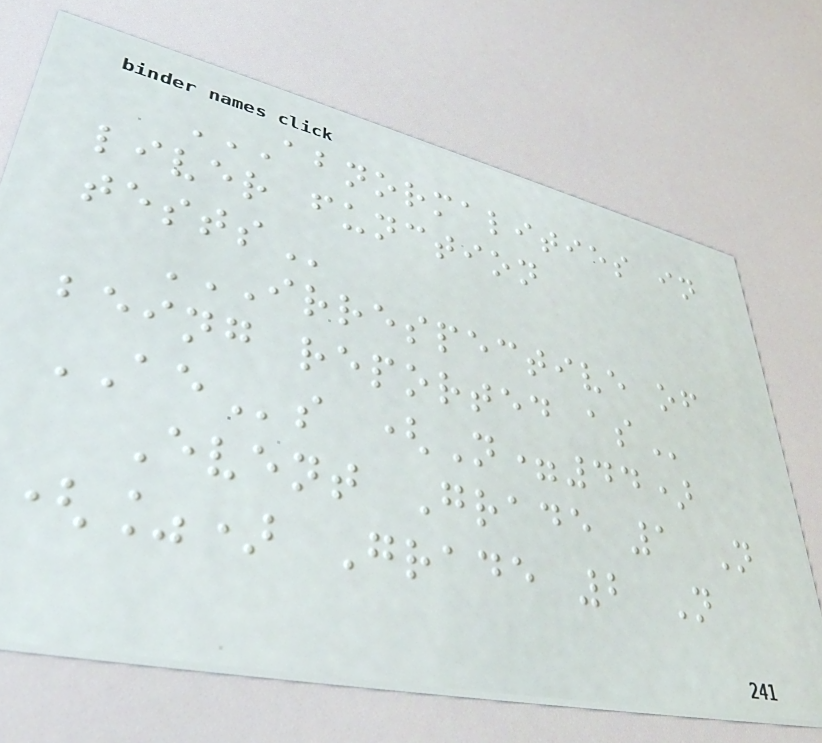ABNORMALITIES IN
LIVER FUNCTION
TESTS
IRRESPECTIVE OF
BEING REPORTED AS
AEs (N=44)
Event Grade 1 N
(%) Grade 2 N
